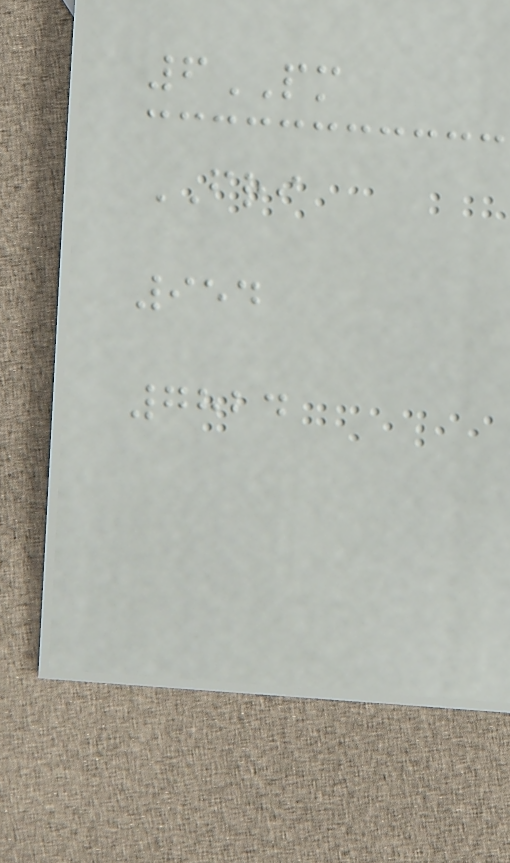6PM
FRI
954
7824
